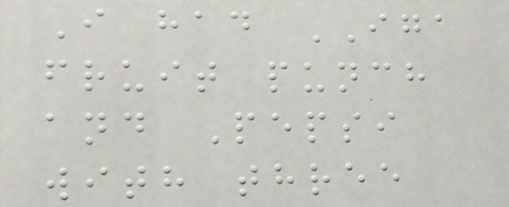I had IGA
fruit punch
and Pepsi
with three
